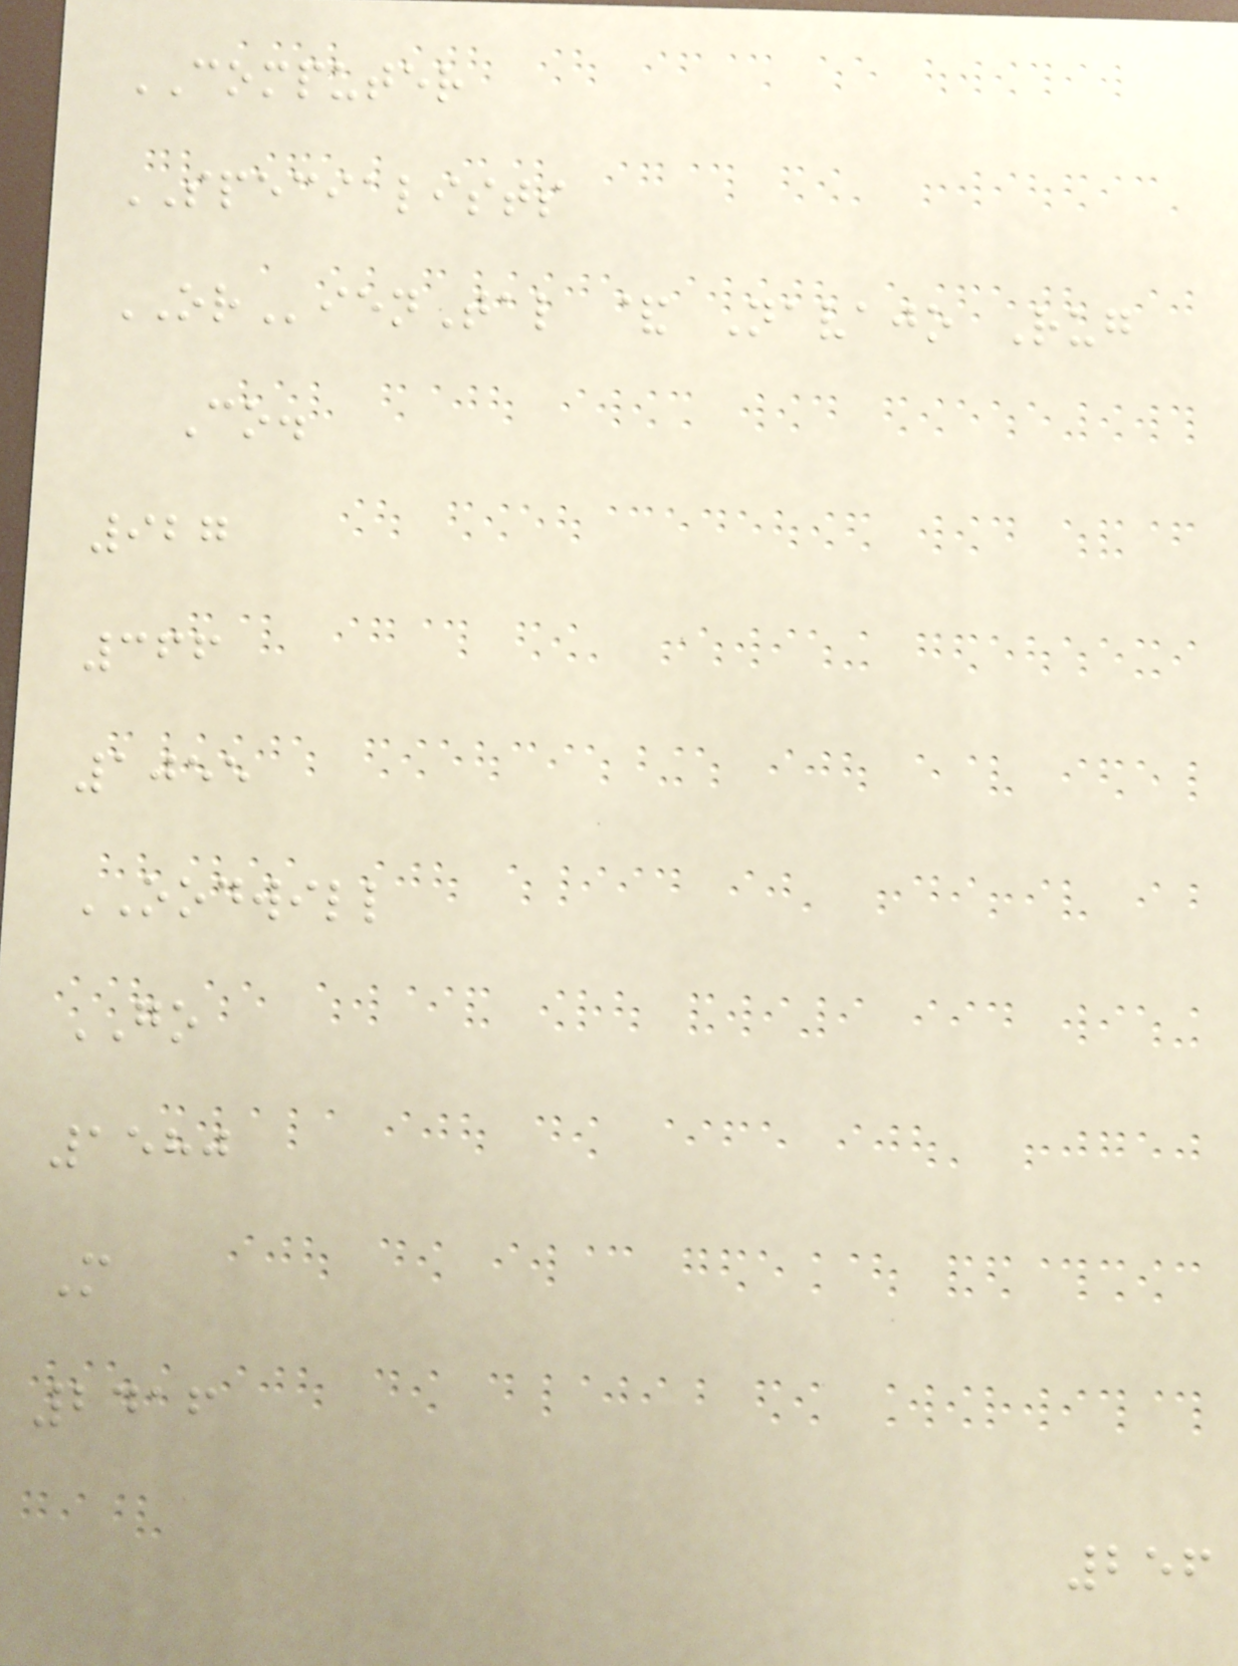COMPUTER
SPECIALISTS
ORienTal & Navajo Rug
Co.
927
366
1055
OODWILL
GO
1580
M
2416
256
